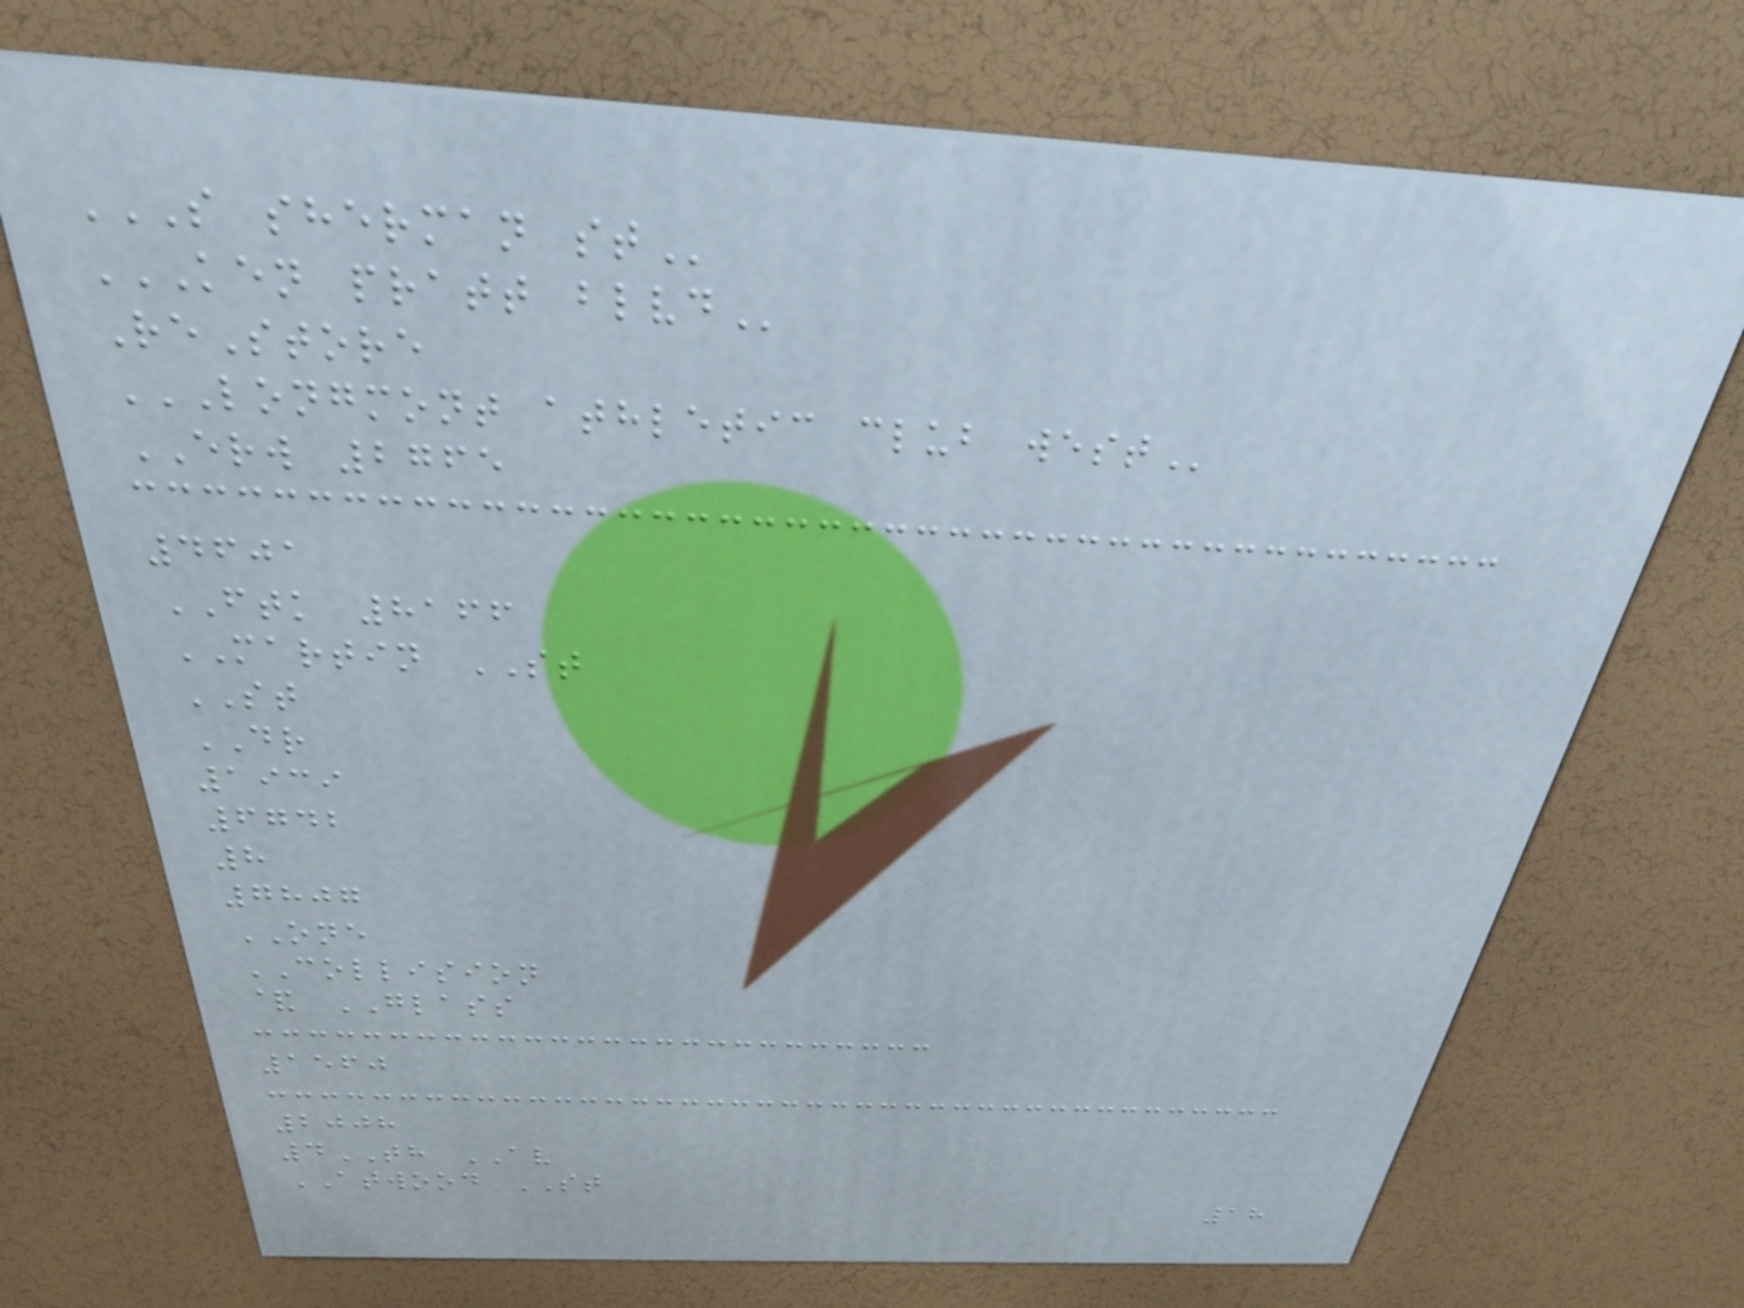S SHERMAN ST
KEN PRATT BLVD
ReStore
LONGMONT ATHLETIC CLUB WEST
ERW 2765
4601
FTK 8166
MARTIN ST
ST
DR
1939
6742
8
7807
ONE
COLLISION
& GLASS
1560
2008
4TH AV
ATWOOD ST
18
